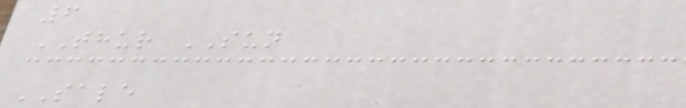6
THUR SUN
SALE
